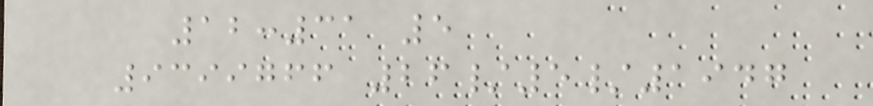12:31 5
9399766 26/5/1947
